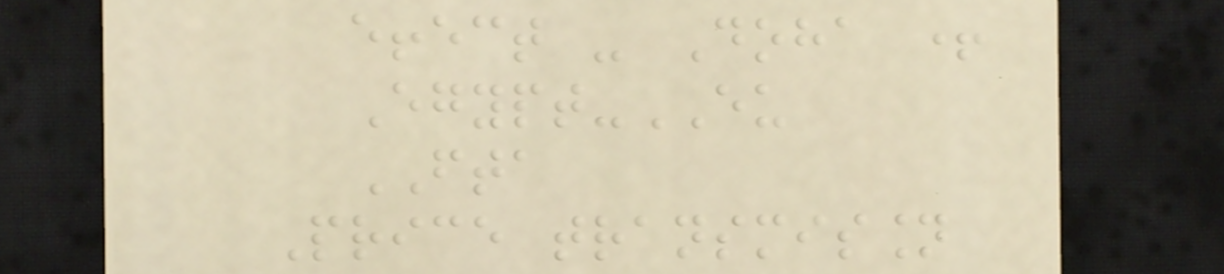effect - Doha +
Egypt-EU
FTA
Price transmission
